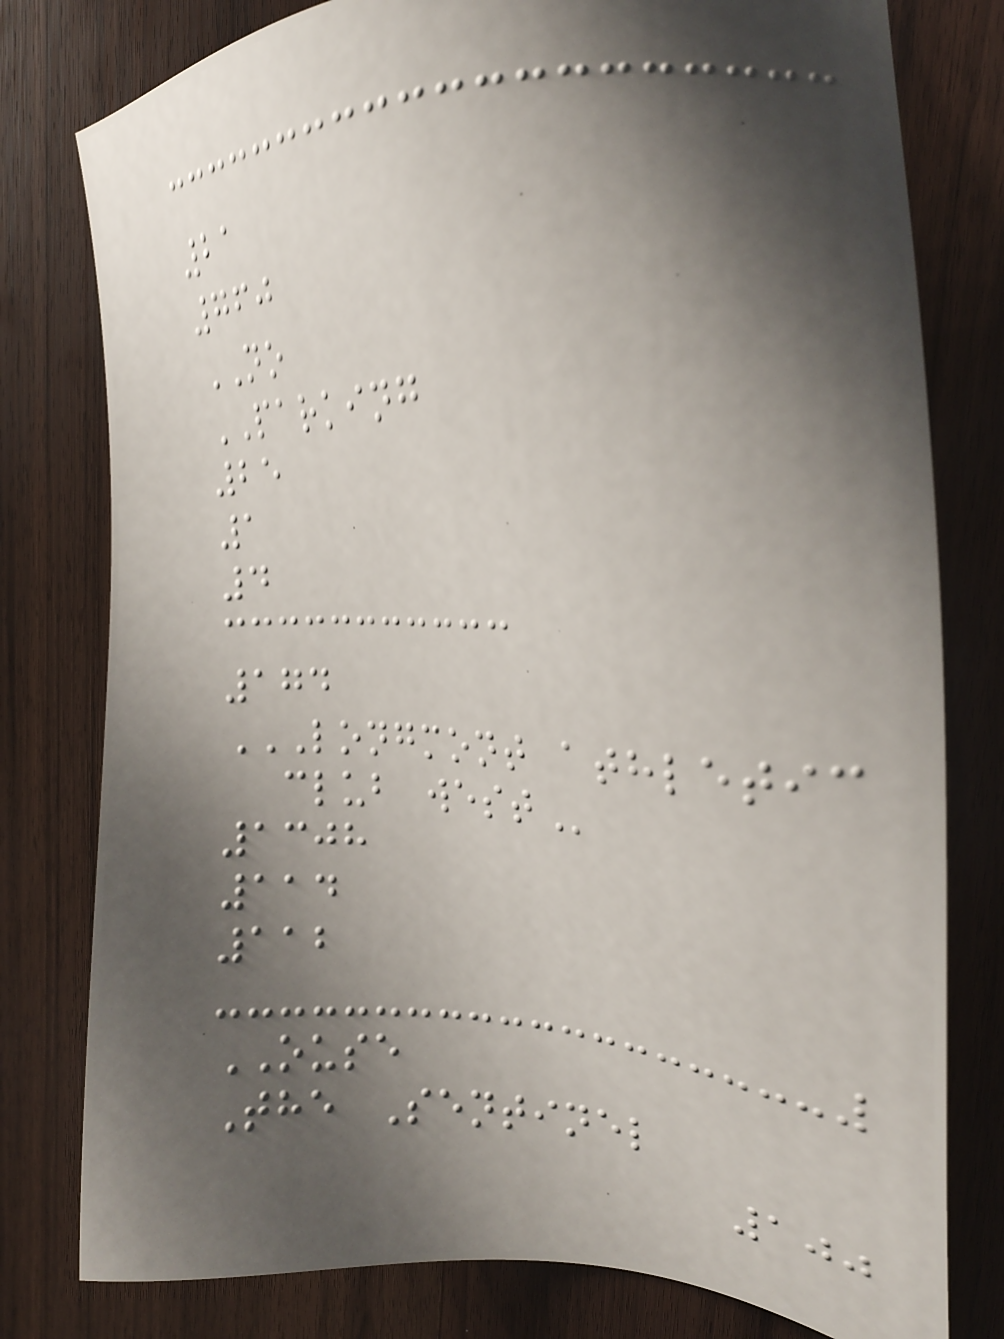21
760
NO
PARKING
25
1
4
174
LONGMONT ATHLETIC
CLUB WEST
1308
114
112
OUSE
The Sentinel
100
